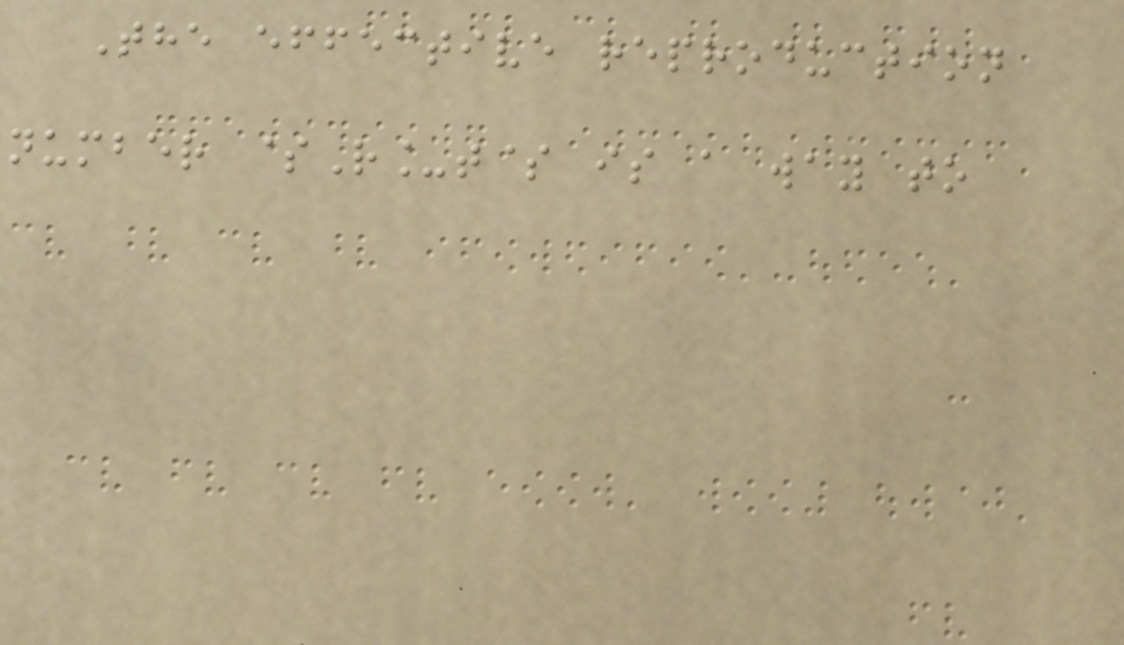The effective reproduction
number $R_t$ is a way to
